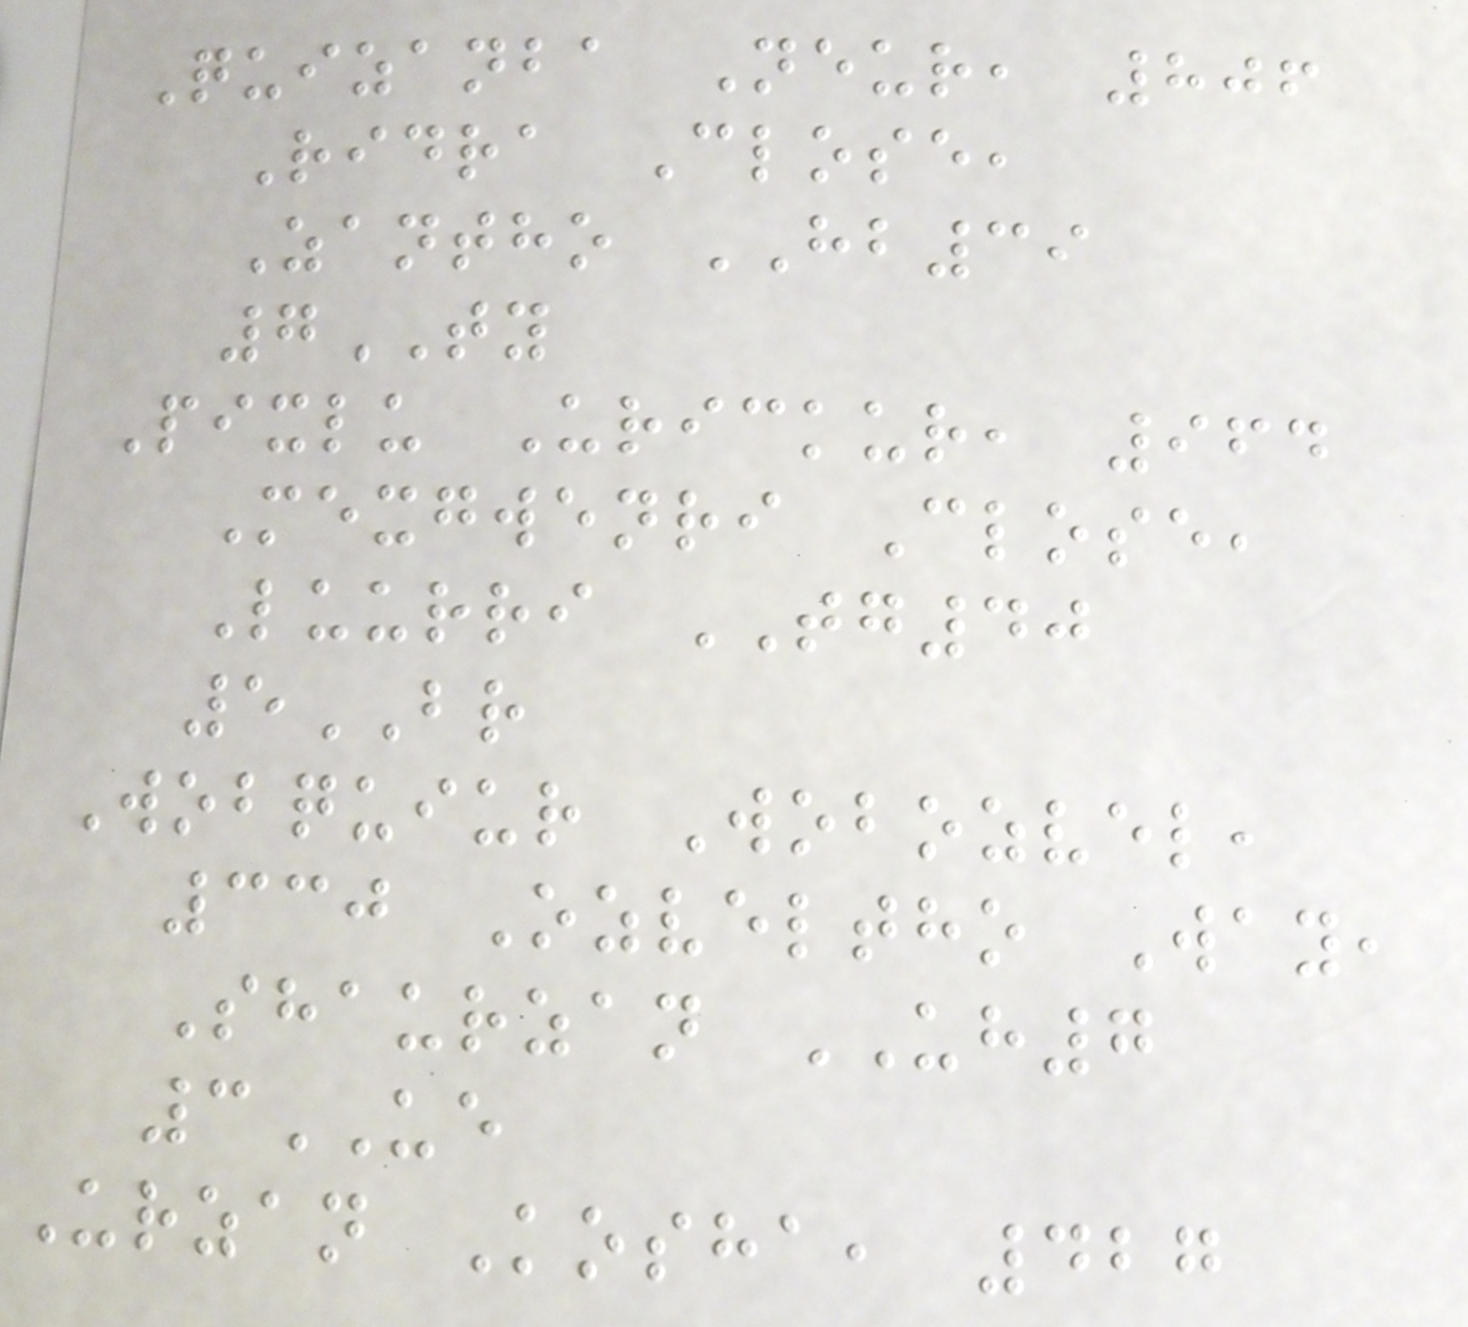Quizanba Neur, 806
Ridra Close,
Zantho HB39
7TY
Pixlu Urickur, 964
Mexgwenri Close,
Luurri TG40
5BR
Wobquiur Wobozvel,
330 Ozveltho Way,
Shaurzan UH7
3UE
Urzan Kosha, 427
